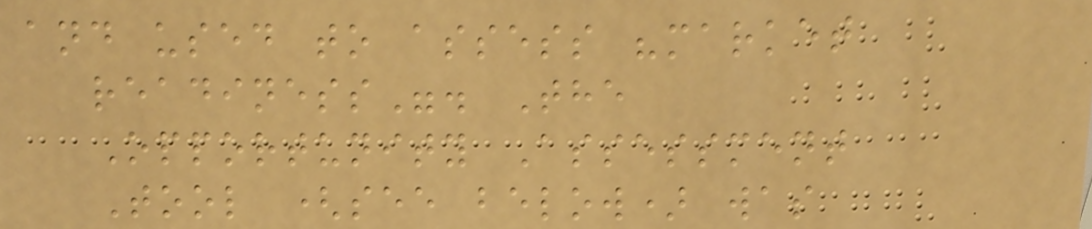and used to assess "market
readiness". The
Opportunity Assessment
Tool (see below) was
